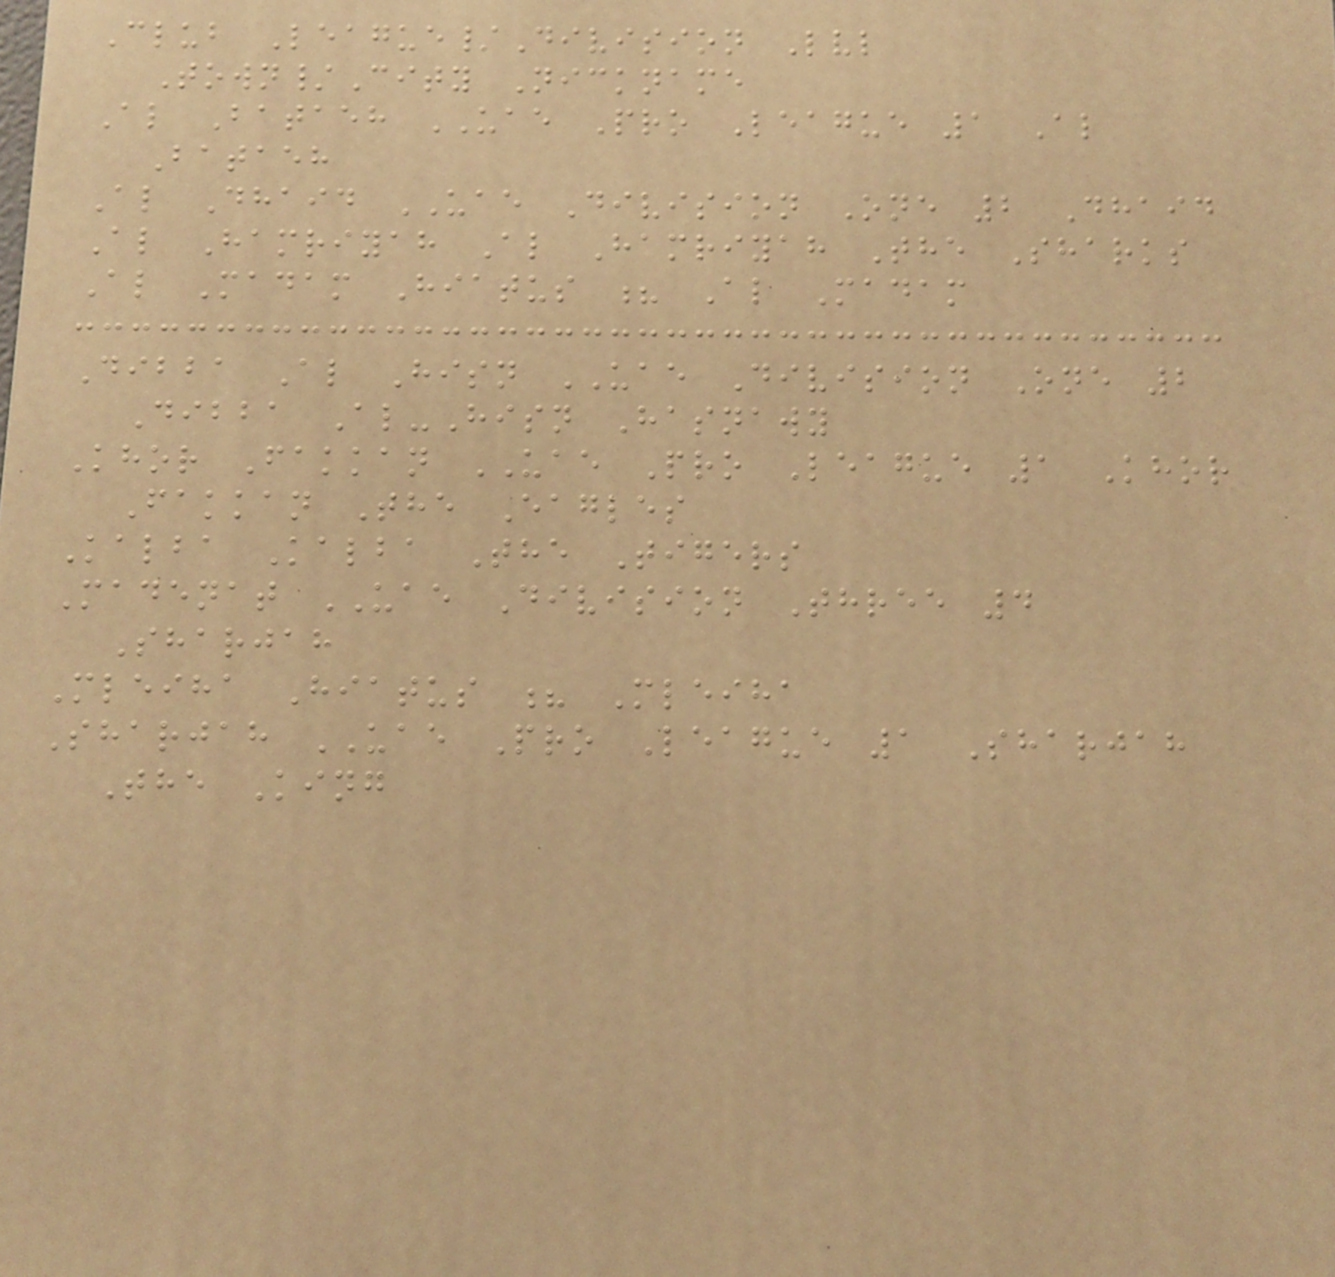Club League/Division Lvl
Town/City Nickname
Al Bataeh UAE Pro League 1 Al
Bataeh
Al Dhaid UAE Division One 2 Dhaid
Al Hamriyah Al Hamriyah The Sharks
Al Madam Hiatus ? Al Madam
Dibba Al Hisn UAE Division One 2
Dibba Al-Hisn Hasnawy
Khor Fakkan UAE Pro League 1 Khor
Fakkan The Eagles
Kalba Kalba The Tigers
Madenat UAE Division Three 4
Sharjah
Mleiha Hiatus ? Mleiha
Sharjah UAE Pro League 1 Sharjah
The King
